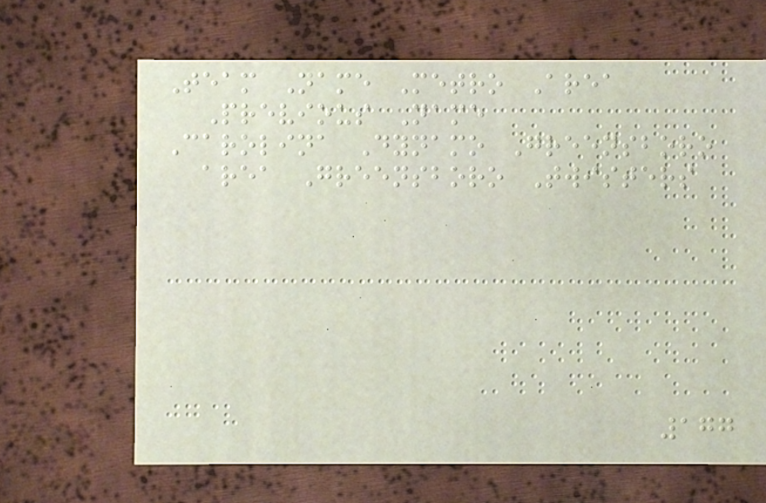Team Name Metro Area
Previous Name
Carolina Dynamo Greensboro
area Greensboro Twisters
177
